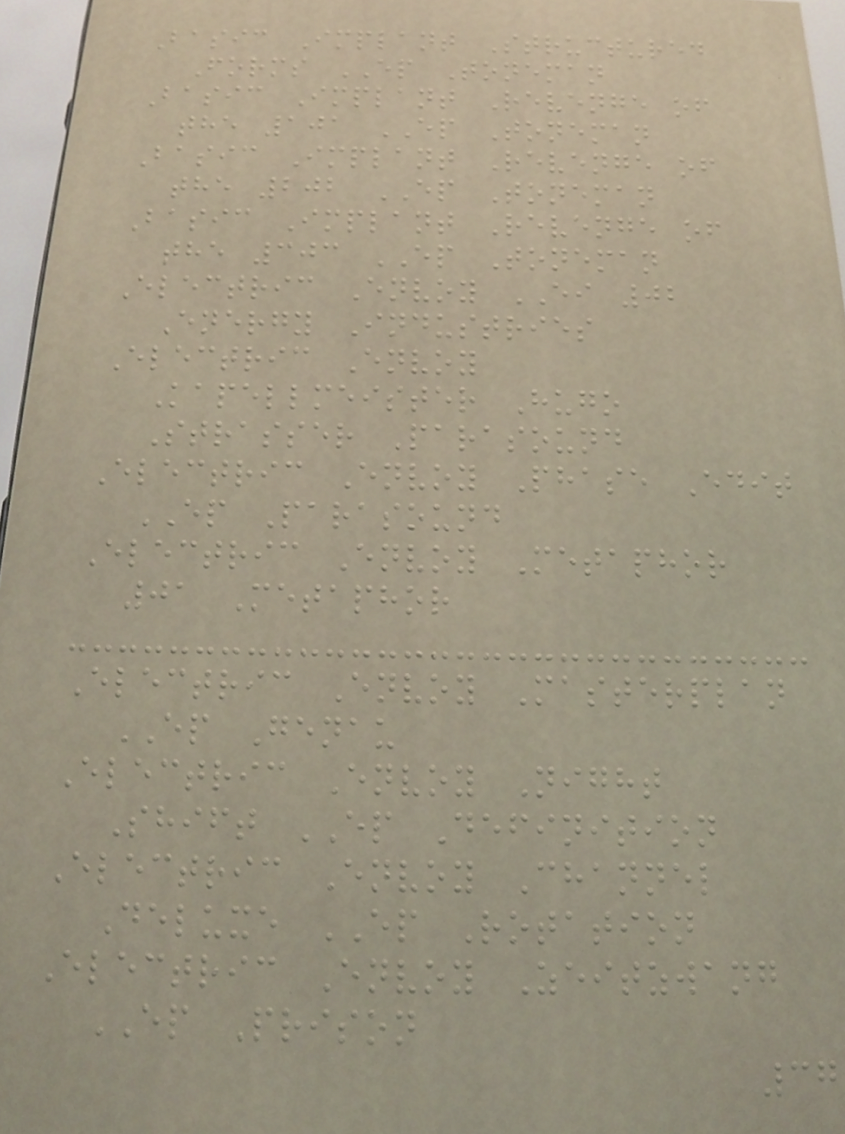Basic Implant Structured
Forms EP Toneman
Basic Implant Revenge of
the 101 EP Toneman
Basic Implant Revenge of
the 202 EP Toneman
Basic Implant Revenge of
the 303 EP Toneman
Electric Envoy EI 02
Energy Industries
Electric Envoy
Kapellmeister Hugo
Strasser Parasound
Electric Envoy Phase Edit
EP Parasound
Electric Envoy Metaphor
01 Metaphor
Electric Envoy Masterplan
EP Genau
Electric Envoy Night
Shift EP Definition
Electric Envoy Channel
Deluxe EP Rotation
Electric Envoy Zeitzwang
EP Prison
37
